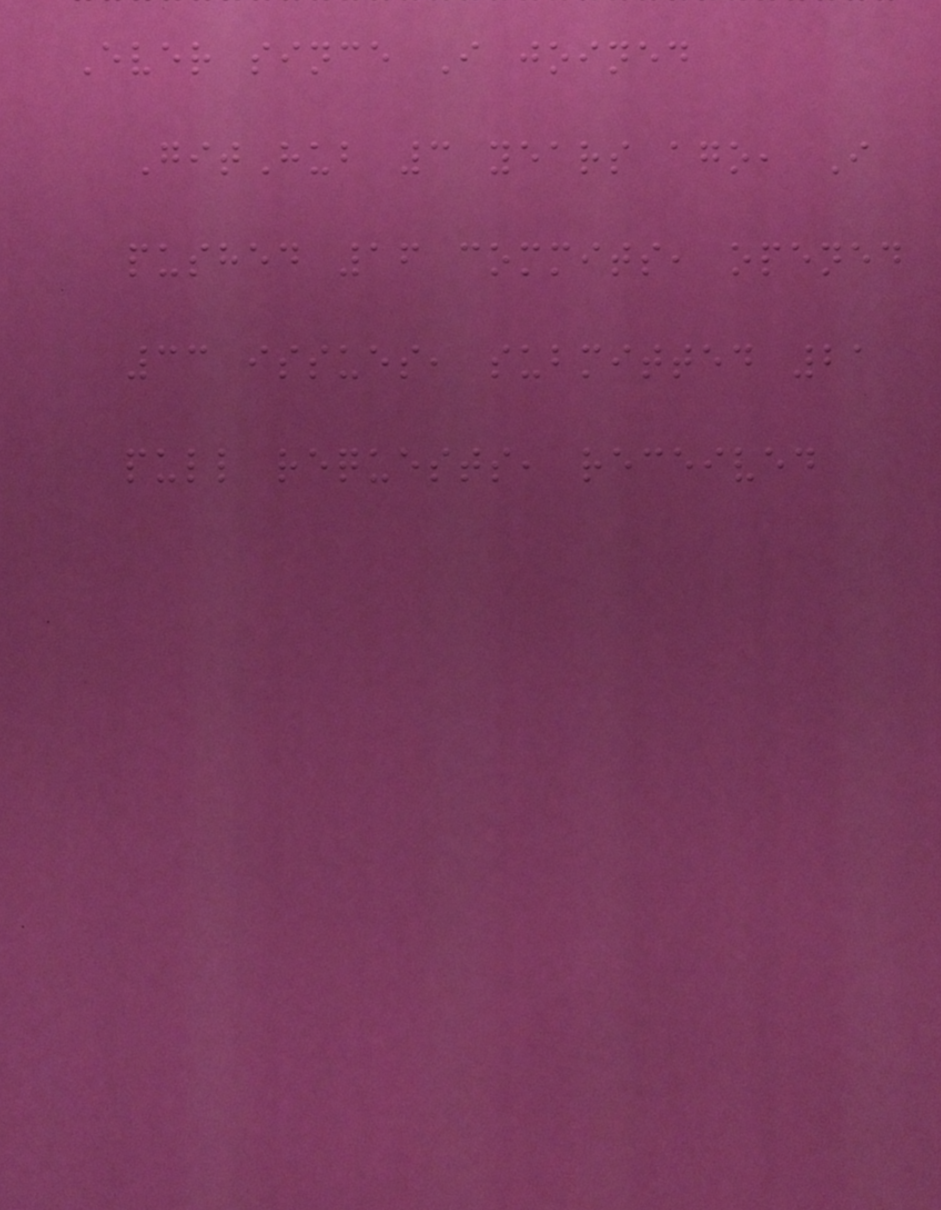Ever since I joined
GitHub 3 years ago, I
pushed 16 commits, opened
33 issues, submitted 21
pull requests, received
